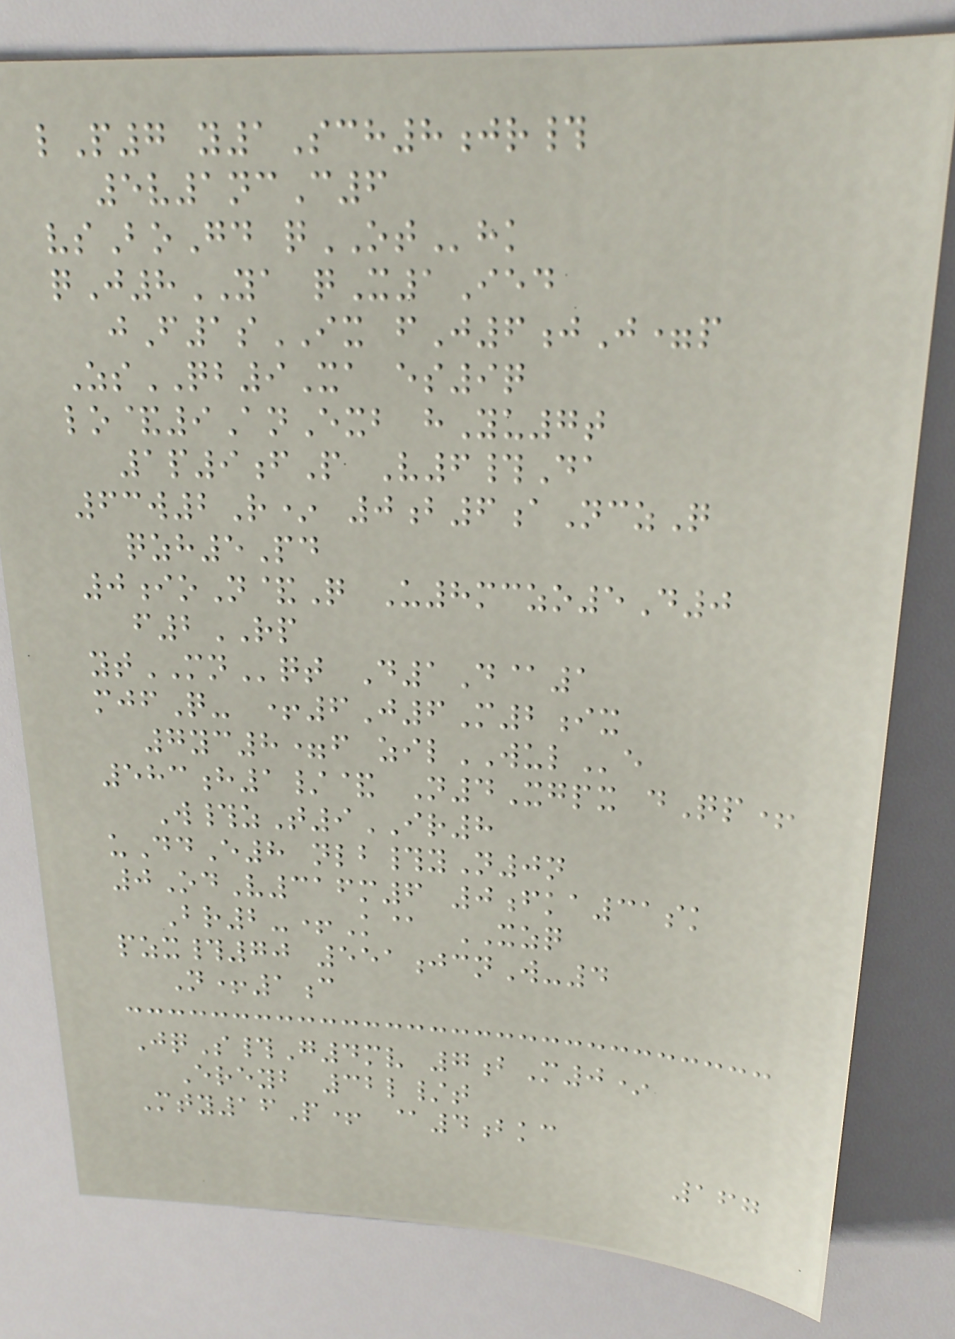lP7 y1Sch8jr#
5v1ncC6
vsBoGd qOThk
qJ8YA qX1Ied
jF1sIX fJ6jJ=p
ZsQB9Xa es9q
lo&9AnExb hYu7t
1p9fP V6#Da
63w2R* 0b6aNczQ
qzh5Pd
0ioN&Q U8mczo5D0
f2RP
ytMNqt D1D@1
mjfQ- +6J6M2ix
7yc8=f zilWULe
583h1/& N4Xgpx dQp+
W#zT9IR8
uDdE8 nlb#yN0n
0OdV316m6 0fka31sk
Br2-+K@ XZQ
pzx#70 551jcnW-4
N+1c
JqS#G4mv 7bM0*
Ereyb 32l/t
Mty16P+ @4bkc
167
